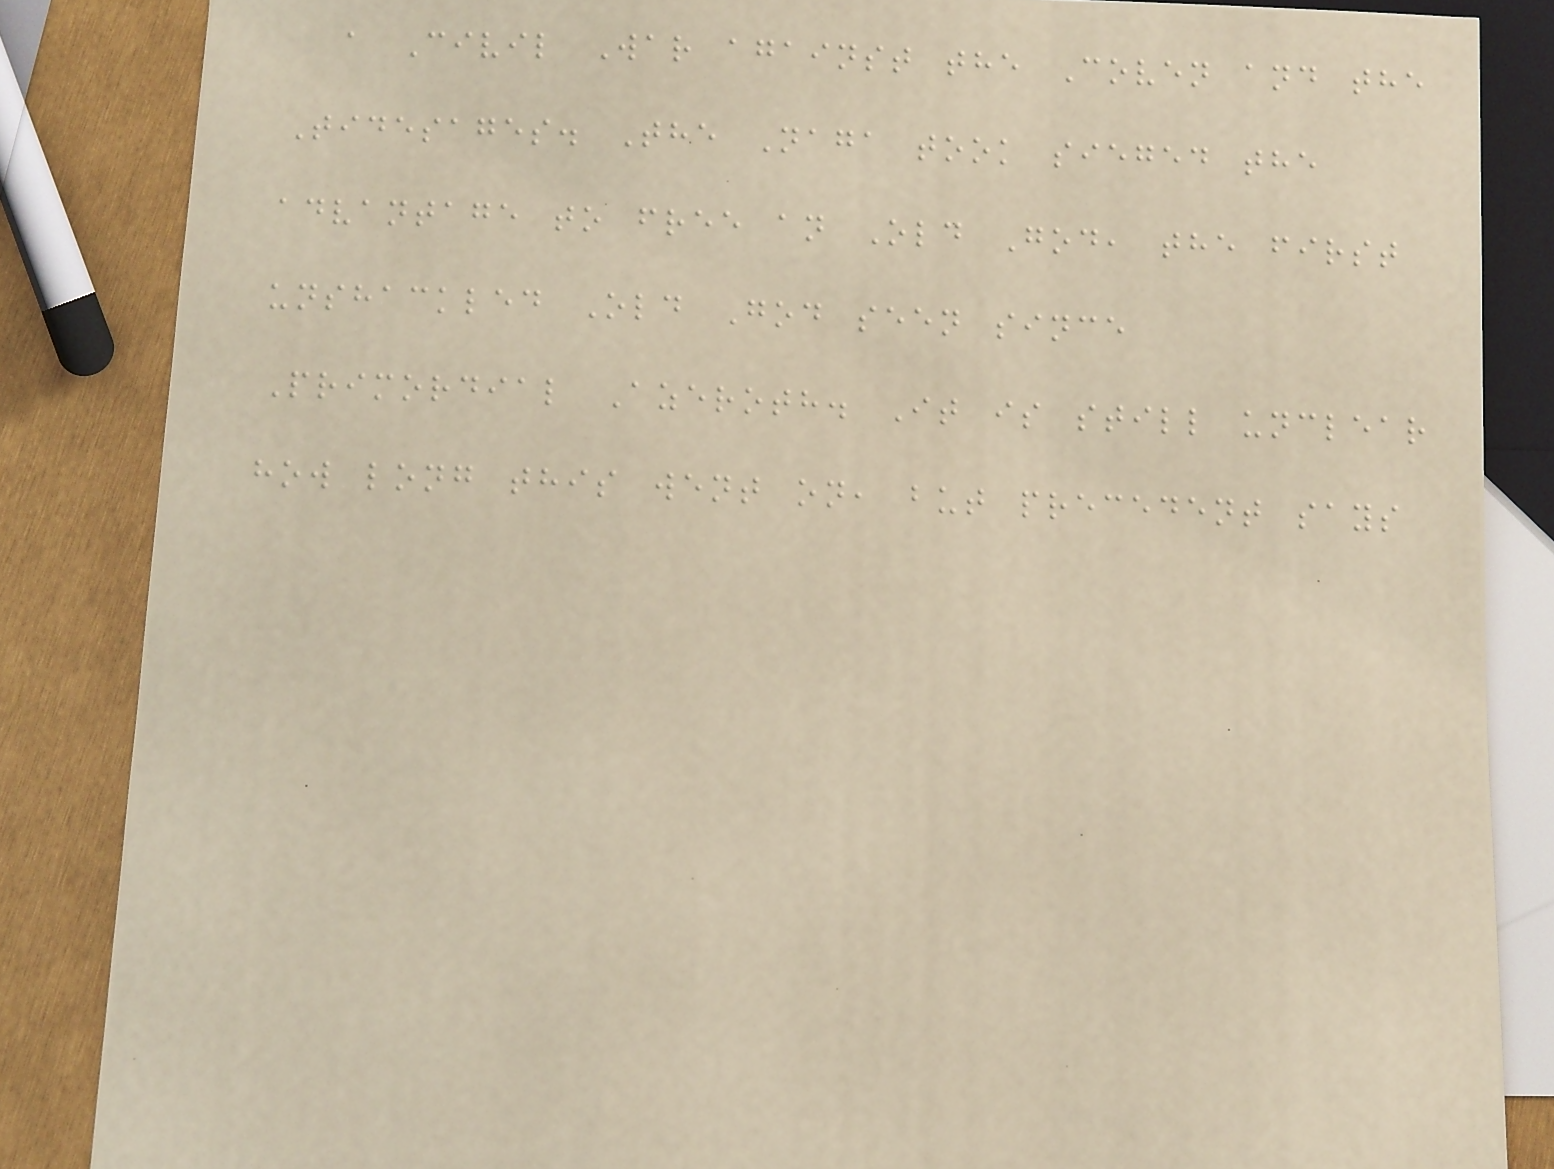a Civil War against the Coven and the
Tidesages. The Naga took sieged the
advantage to free an Old God, the first
unshackled Old God seen since
Primordial Azeroth. It is still unclear
how long this went on, but precedent says
